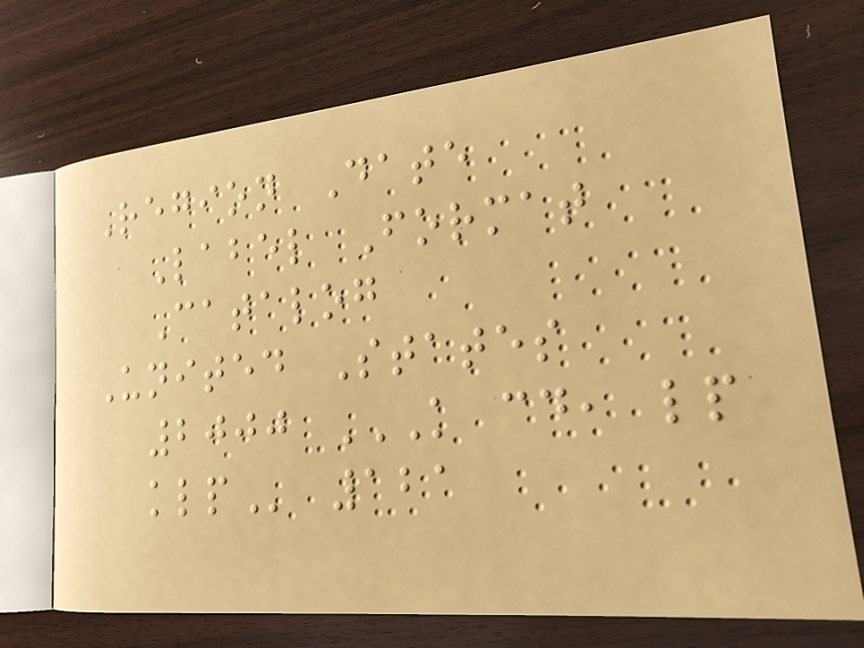Region Date
Label Format
Catalog
United States
2000 K CD, LP
KLP 121
